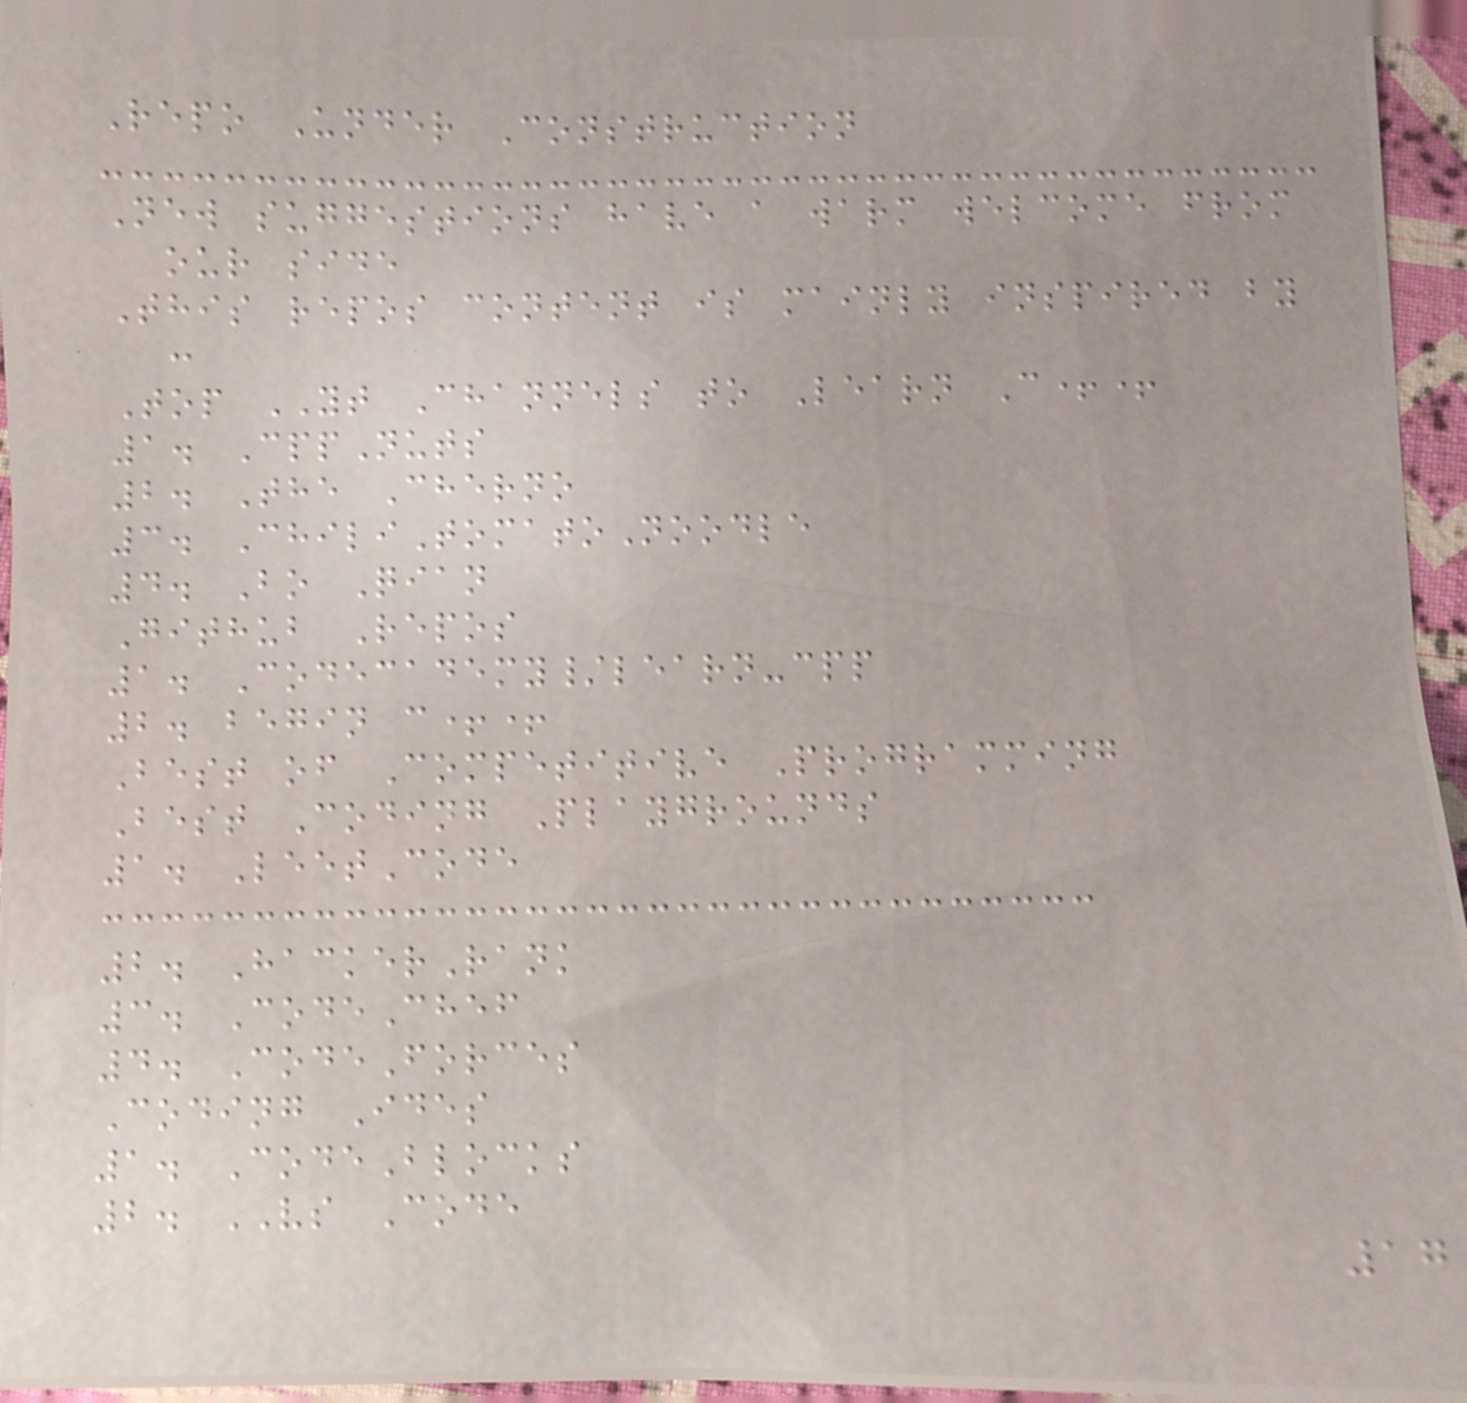Repo Under Construction
New suggestions have a warm welcome from
our side
This repos content is mainly inspired by
:
Top YT Channels to Learn C++
1. CppNuts
2. The Cherno
3. ChiliTomatoNoodle
4. Bo Qian
Github Repos
1. Codecademy/learn-cpp
2. begin c++
Best of Competitive Programming
Best Coding Playgrounds
1. LeetCode
2. HackerRank
3. CodeChef
4. CodeForces
Coding Ides
1. CodeBlocks
2. VS Code
17
